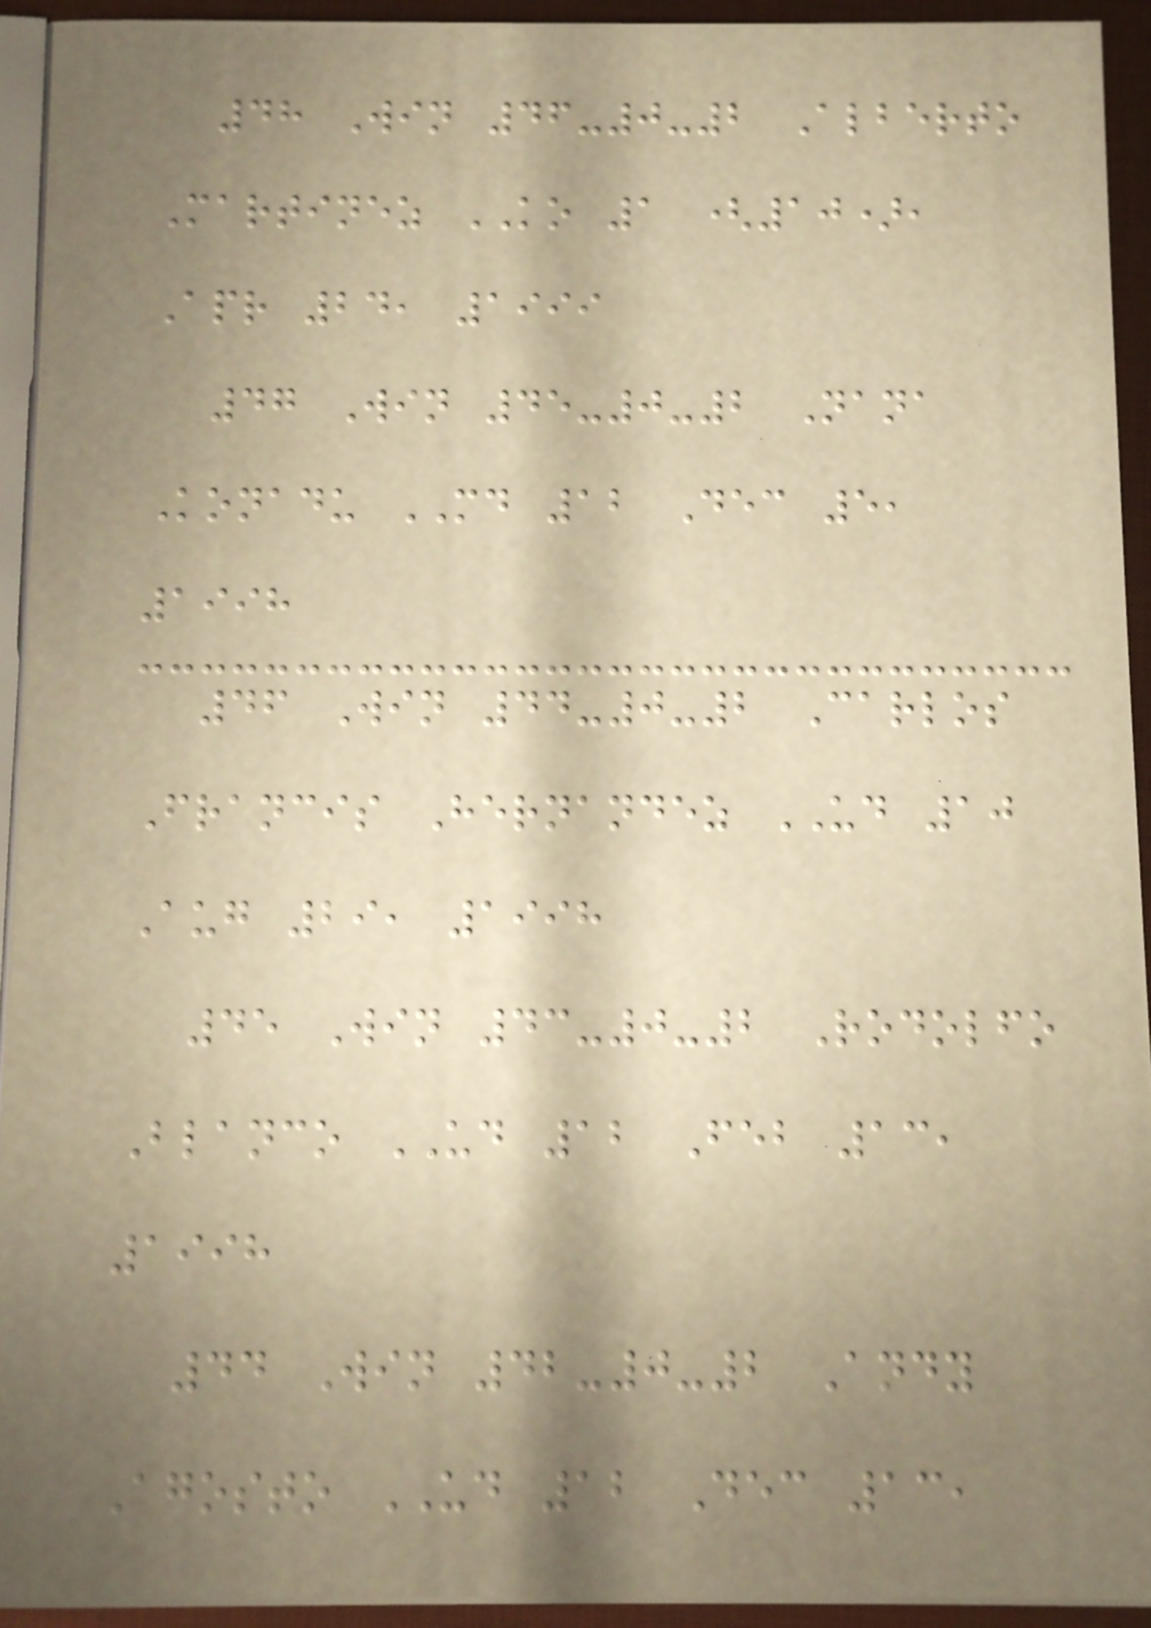48 Win 46-0-2 Alberto
Martinez KO 1 (10),
Apr 24, 1999
47 Win 45-0-2 Nana
Konadu MD 12 Dec 5,
1998
46 Win 44-0-2 Carlos
Francis Hernandez UD 10
Aug 29, 1998
45 Win 43-0-2 Rodolfo
Blanco UD 12 Feb 13,
1998
44 Win 42-0-2 Andy
Agosto UD 12 Dec 13,
